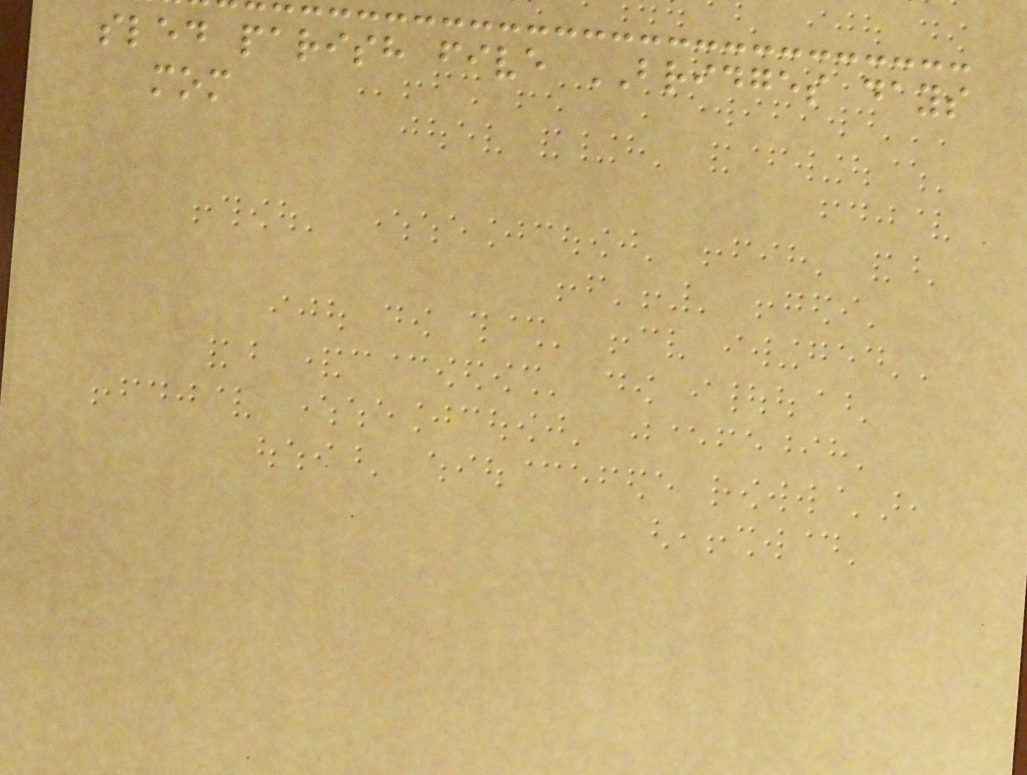sled parish five BRIDGES days
mom
